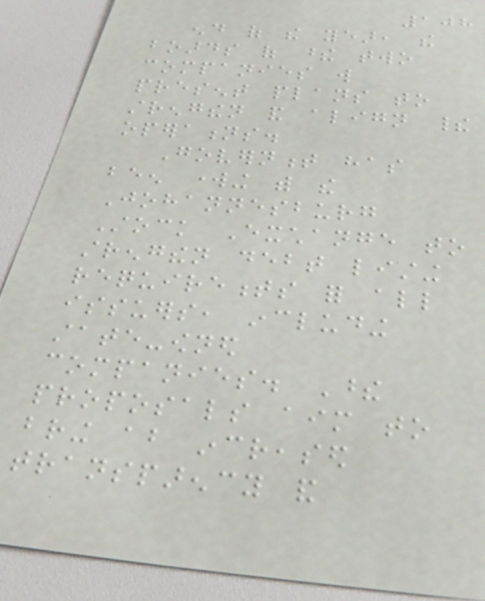108
end of the year, the
boards of these two
companies will
present plans to
strengthen and align their
operations.
Government has
been working with the
Johannesburg
Stock Exchange to
strengthen debt listing
requirements for all
issuers, including
state-owned
companies. These
proposals aim to
bring about increased
transparency and
